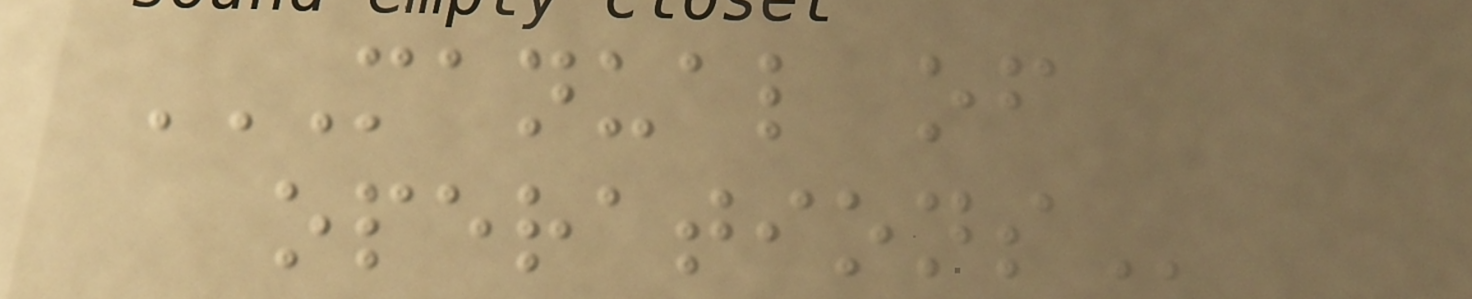MANUAL OF
OPERATIONS
